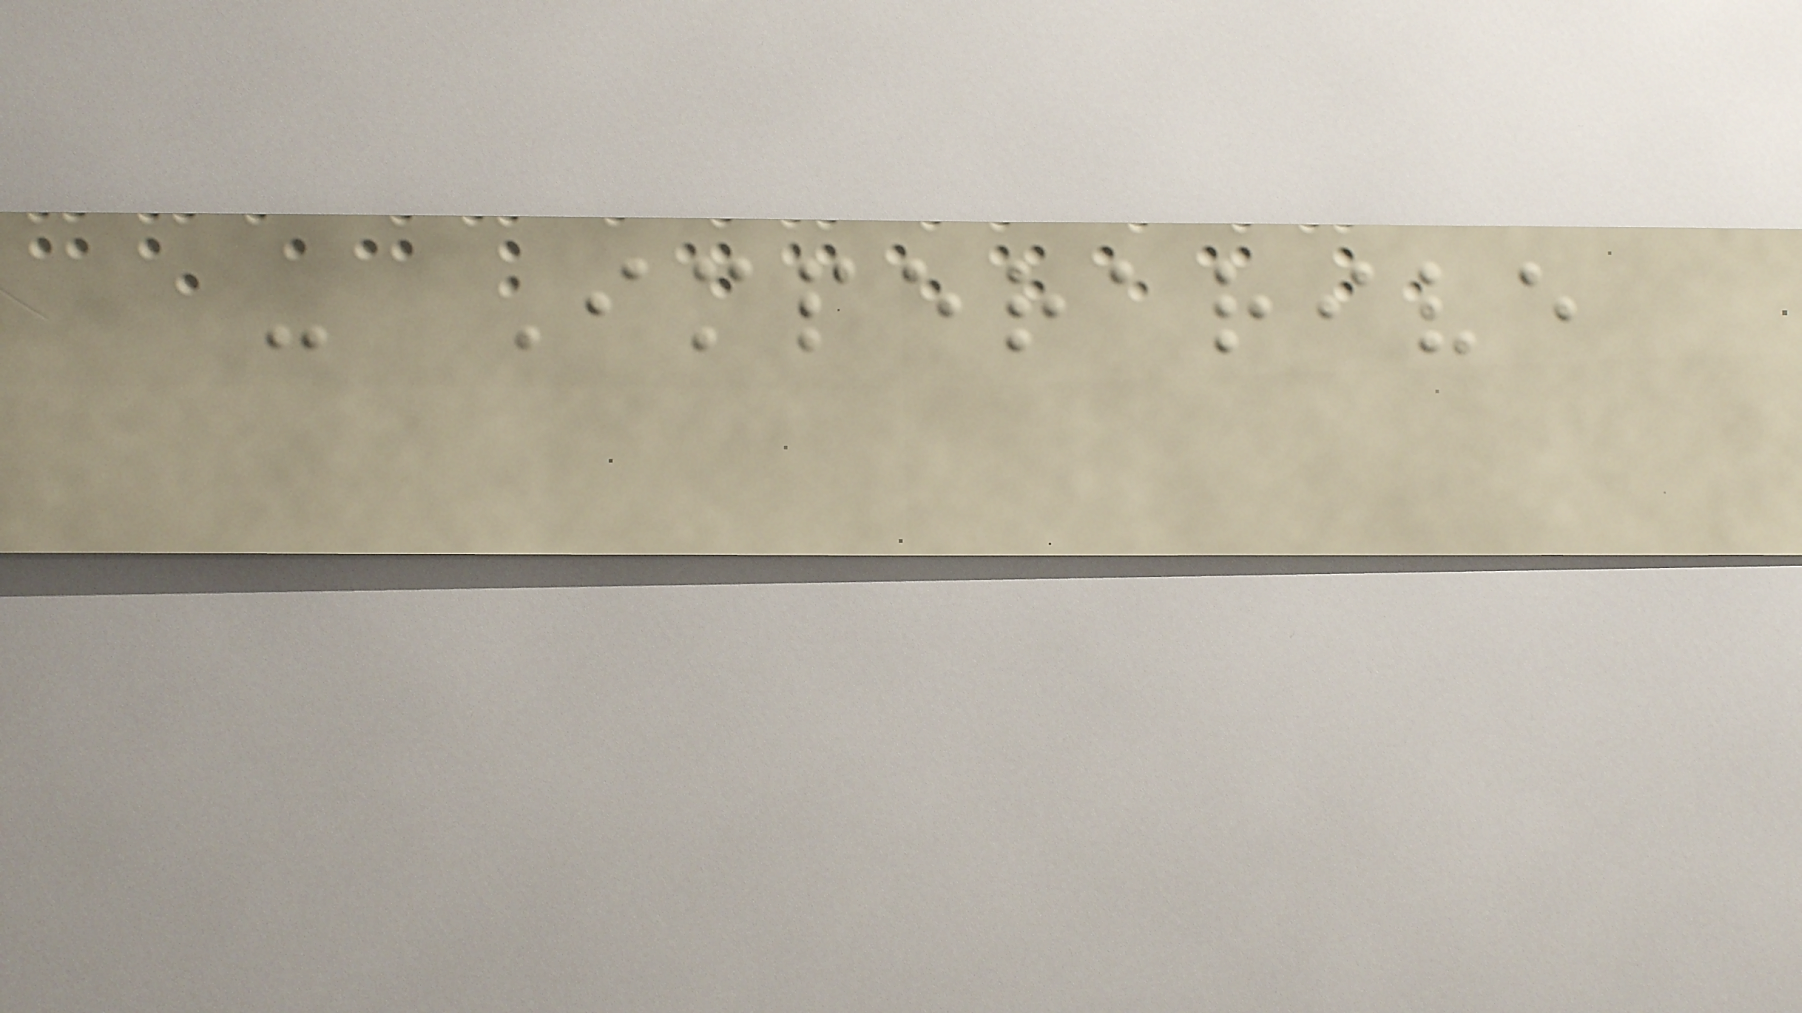- Imperarive
